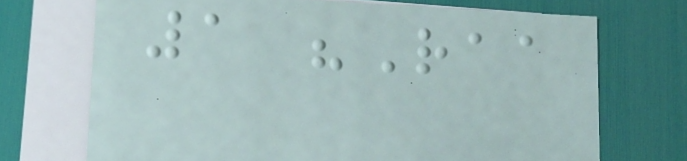1 "Raa
